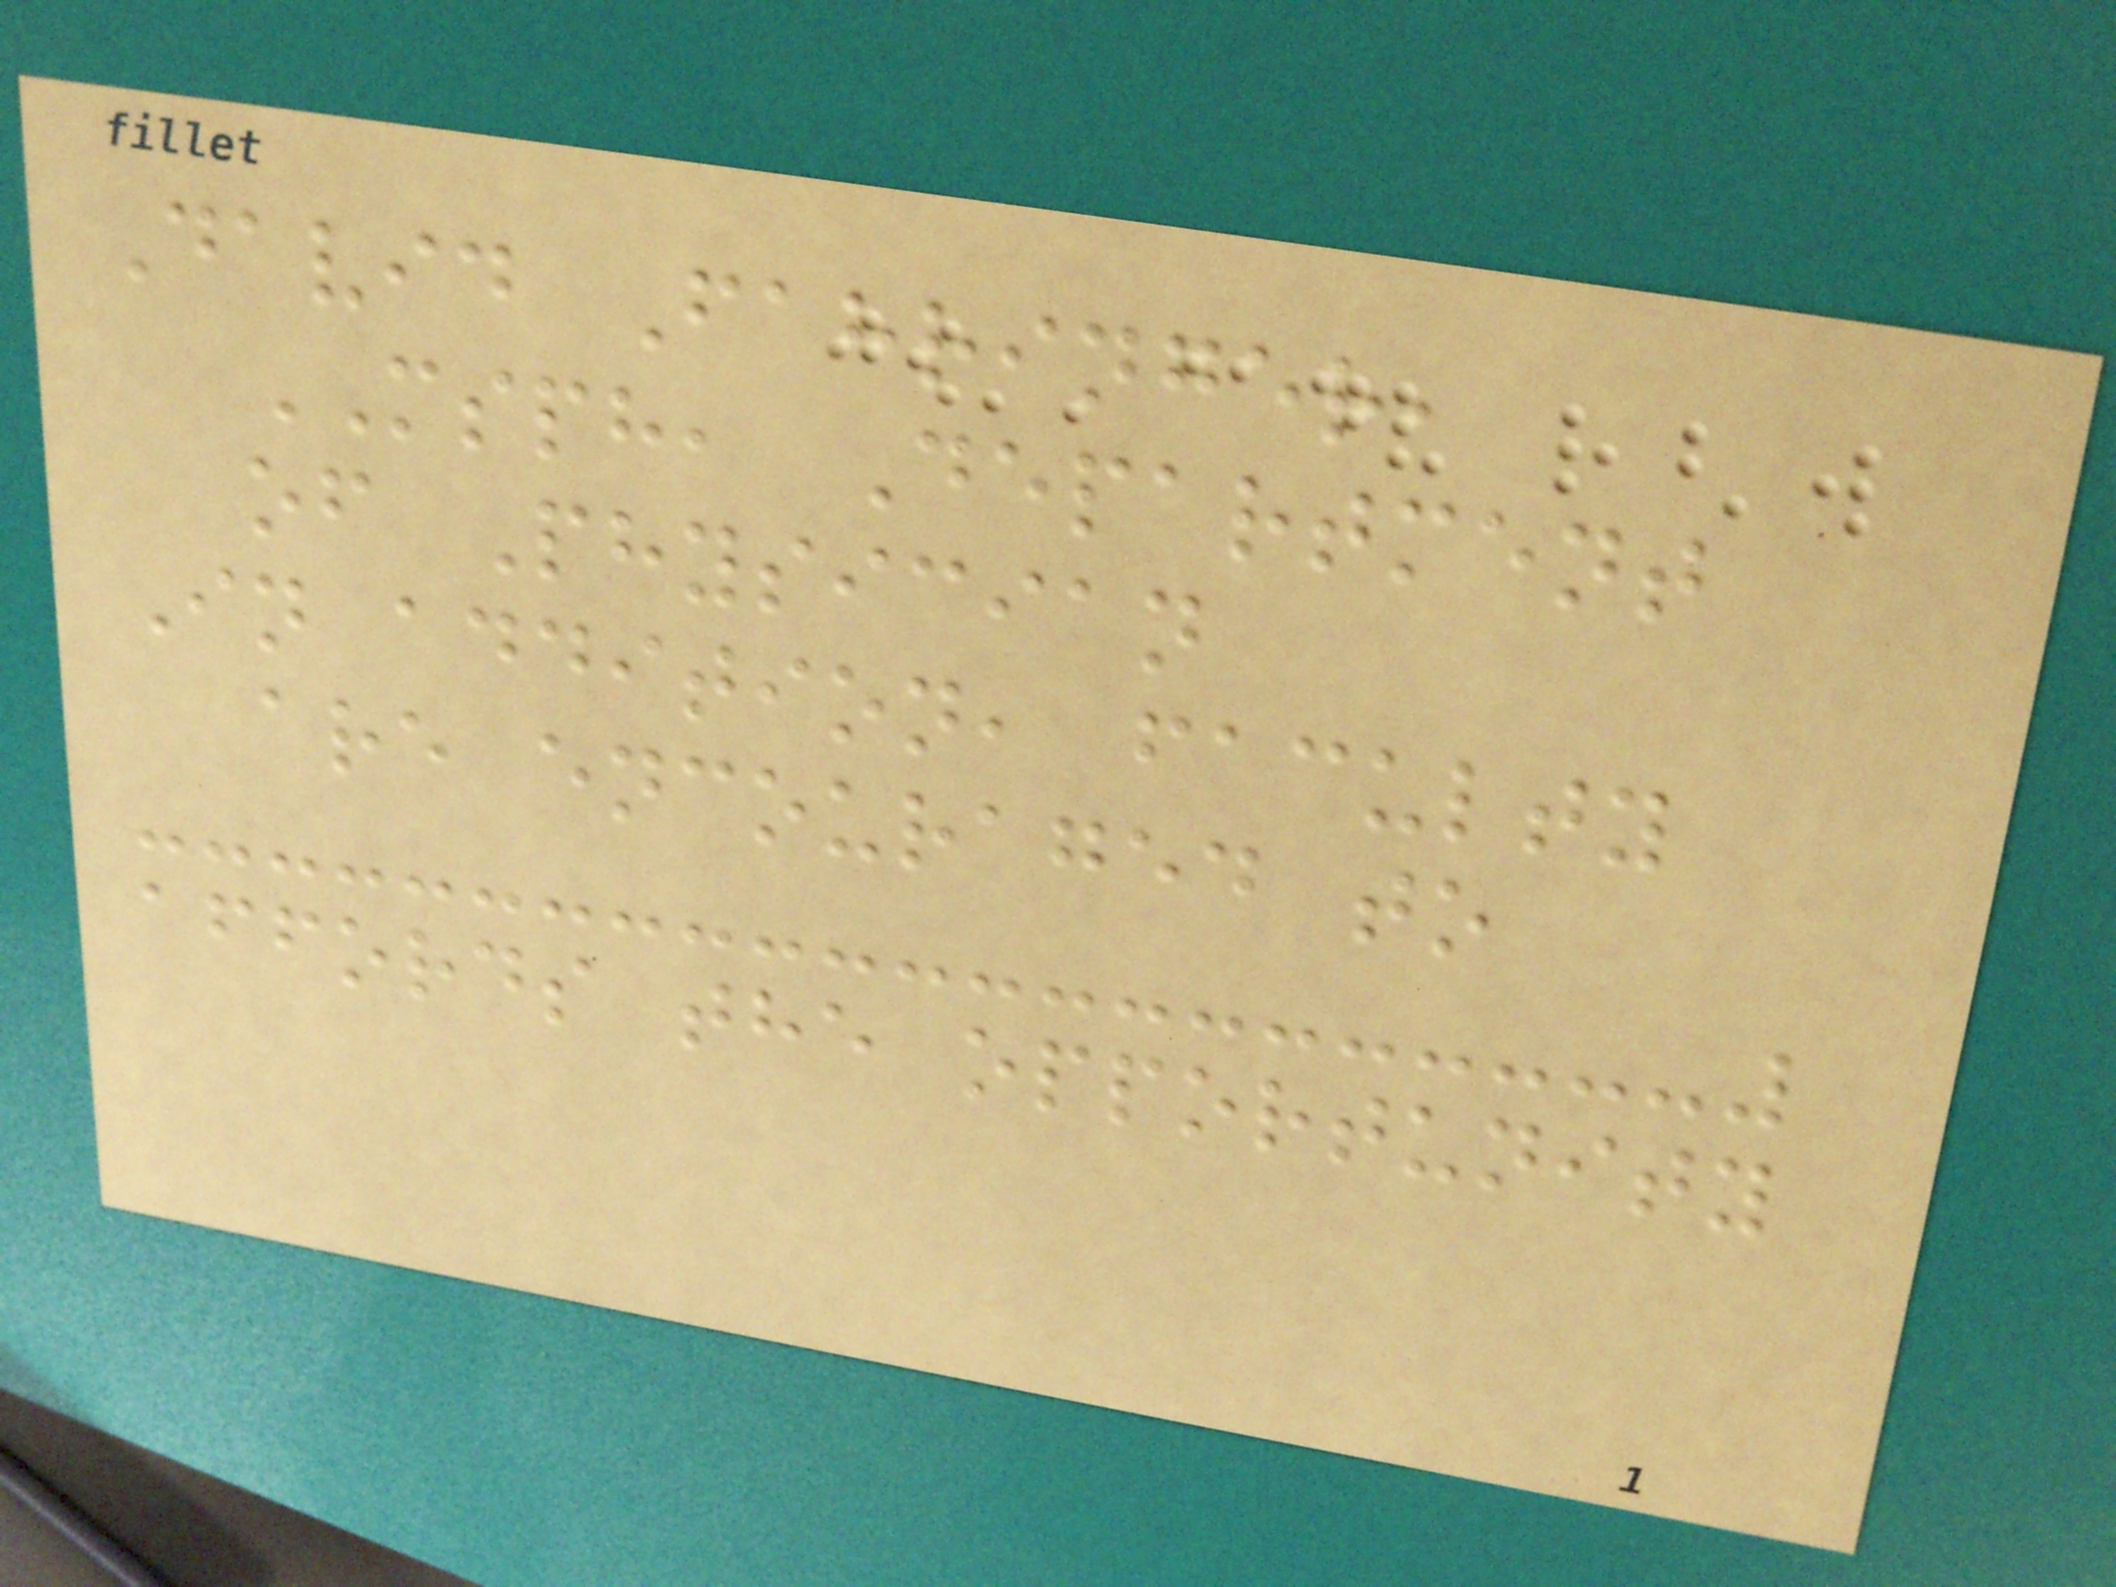David Fahringer,
MSPH, Department
of Physician
In addition, faculty
are encouraged to
affords the opportunity
